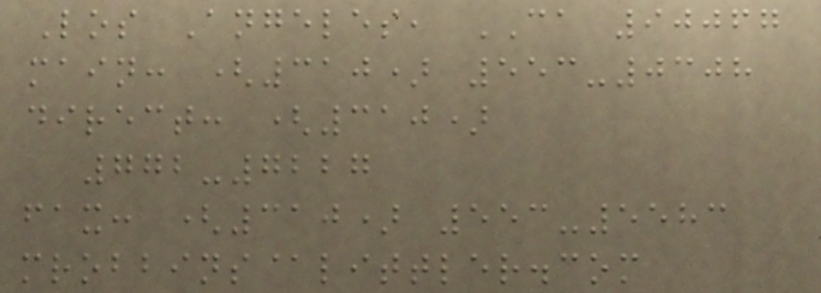Los Angeles, CA 90067
main: (310) 553-0308
direct: (310)
772-7227
fax: (310) 553-5583
mrobbins@littler.com
